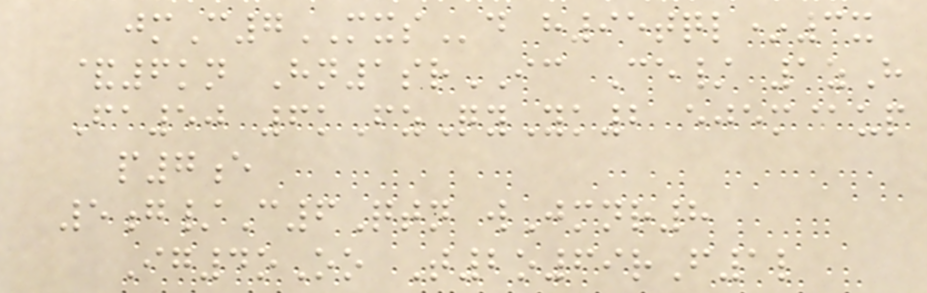jmC7MXSd h95tql*3x
&6kn Hn1srIC Ce/ 1zH
Fa50 6kFzQyYk2 ejem@up
p7e
5g/C6Qtn wJmnr8
Ig4oOo T2o69rF1l
